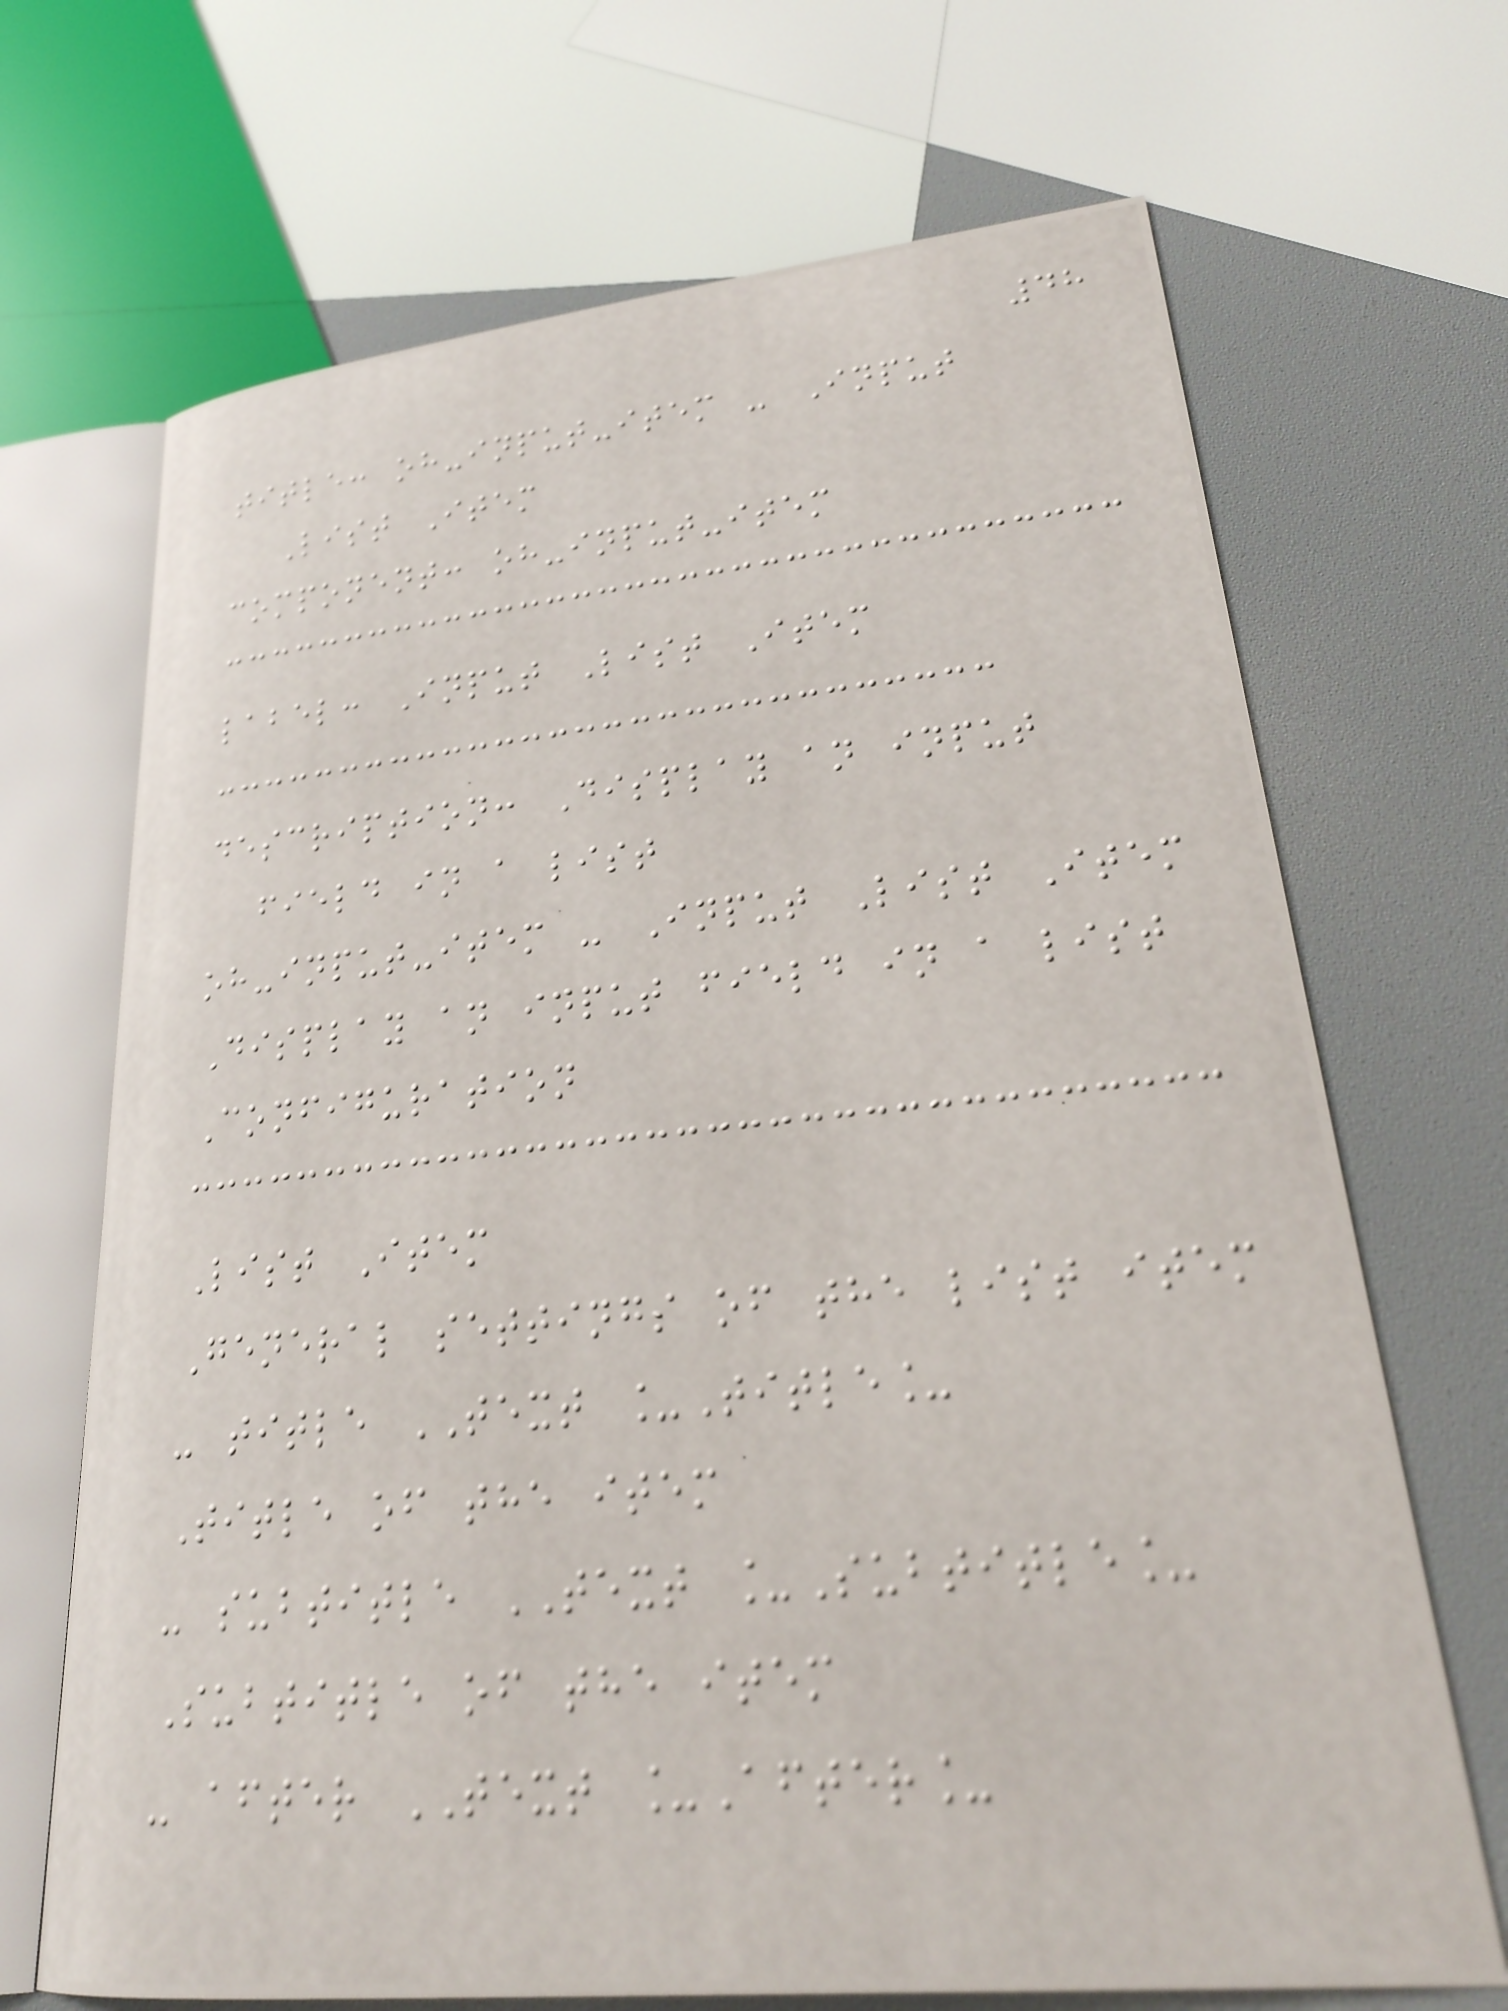48
title: oh-input-item - Input
List Item
component: oh-input-item
label: Input List Item
description: Display an input
field in a list
oh-input-item - Input List Item
Display an input field in a list
Configuration
List Item
General settings of the list item
- title TEXT _Title_
Title of the item
- subtitle TEXT _Subtitle_
Subtitle of the item
- after TEXT _After_
